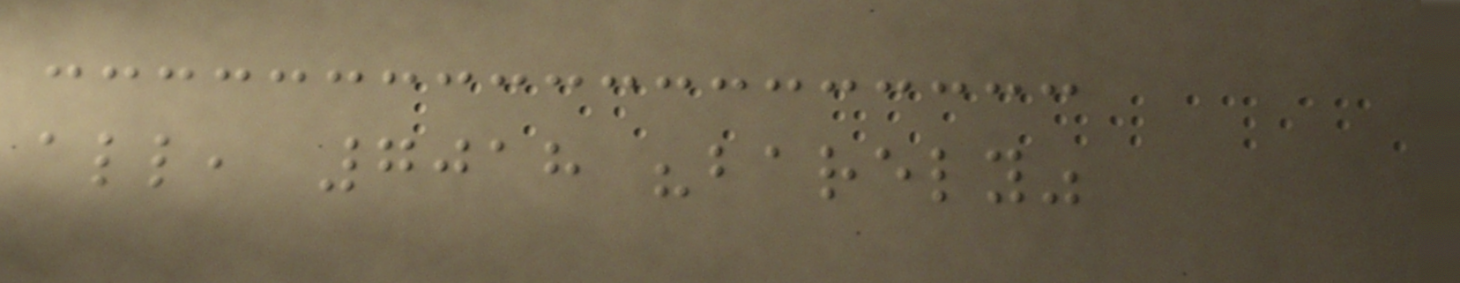all, 7018 "barely"
